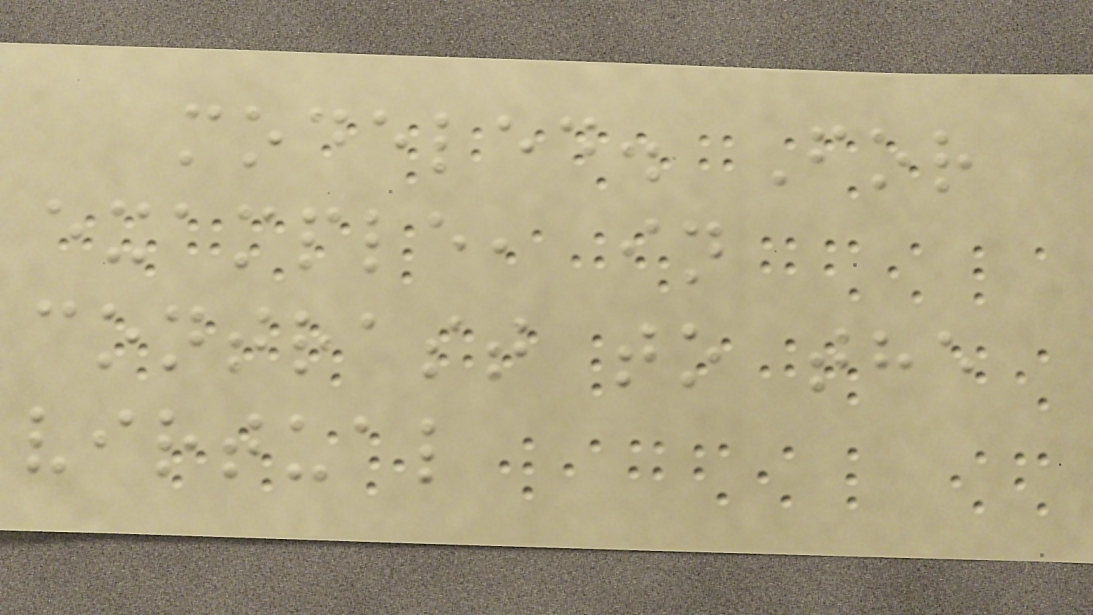modeled. For
example, in
contrast to the
virtual
